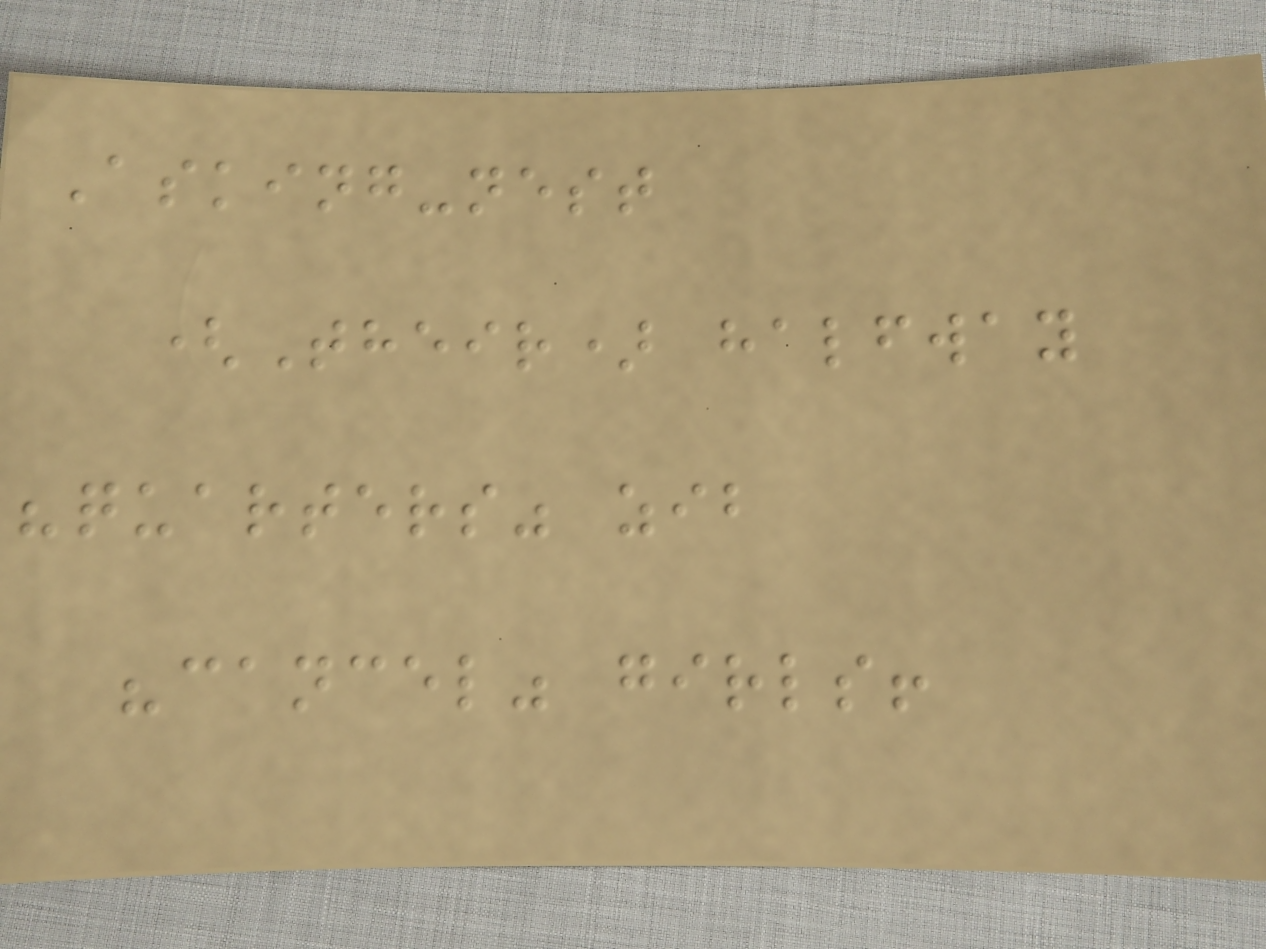Asking-nest
(Their) halfway
"quarters" zib
"cancel" girls!
